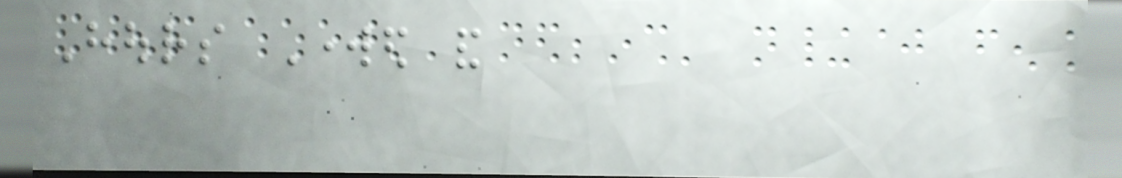Hours Worked and
